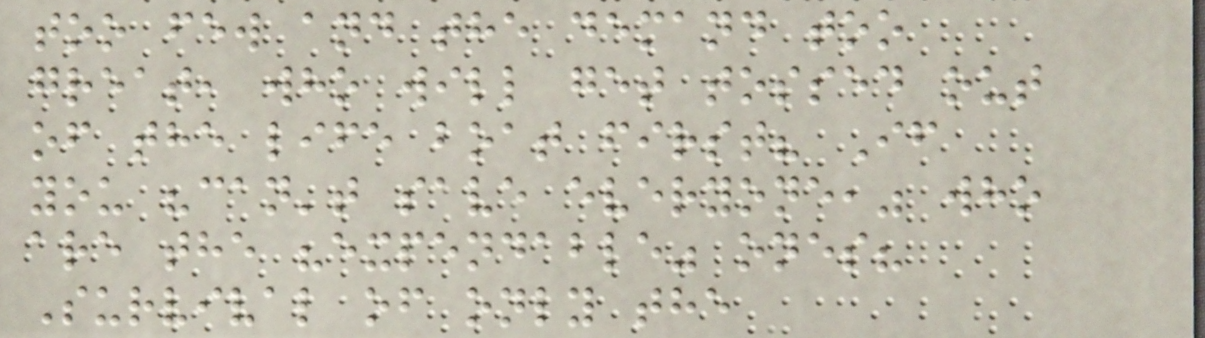too few and the demand too
great, who will get tossed out
of the life boat first? If
you "can't save everyone," who
are the "expendable" ones?
Survival of only the
